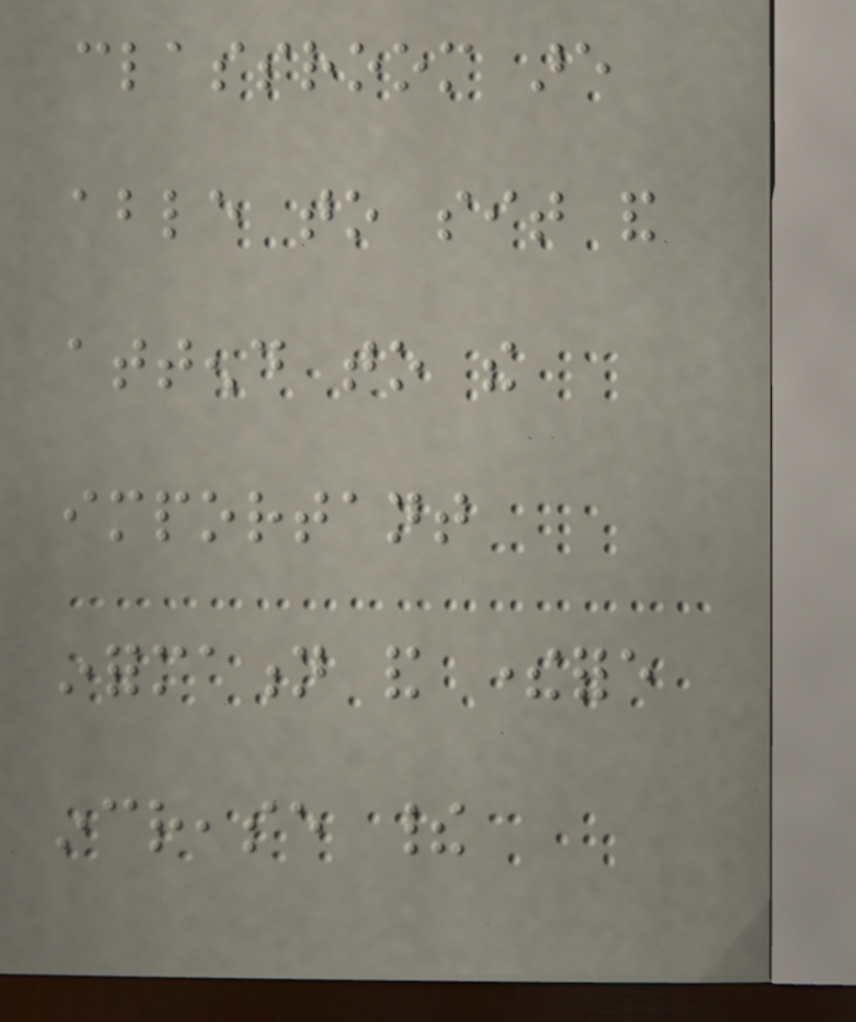classroom are
able to sit and
attend to the
important
information and therefore
increase their
